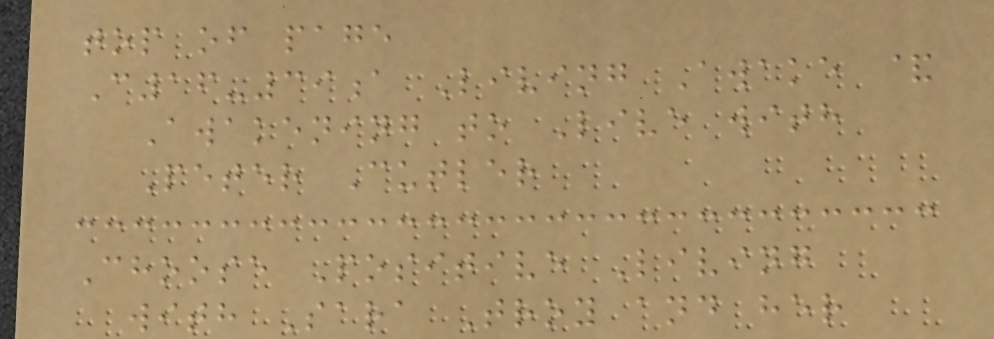top of page
C16-39a Living Awake &
Awakening to Live with
Peter Cutler
Choose Positive Living
with Sara Troy and her
